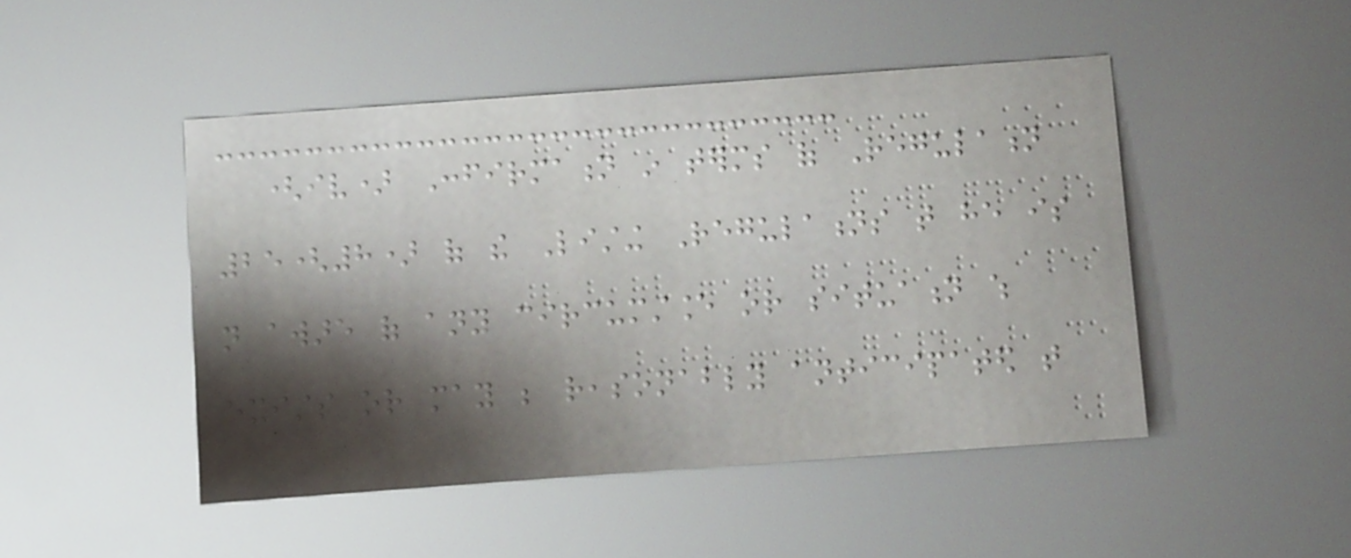(iv) Confirmation in terms of Regulation
25(8) of the Listing Regulations that he is
not aware of any circumstance or situation which
exists or may be reasonably anticipated that
